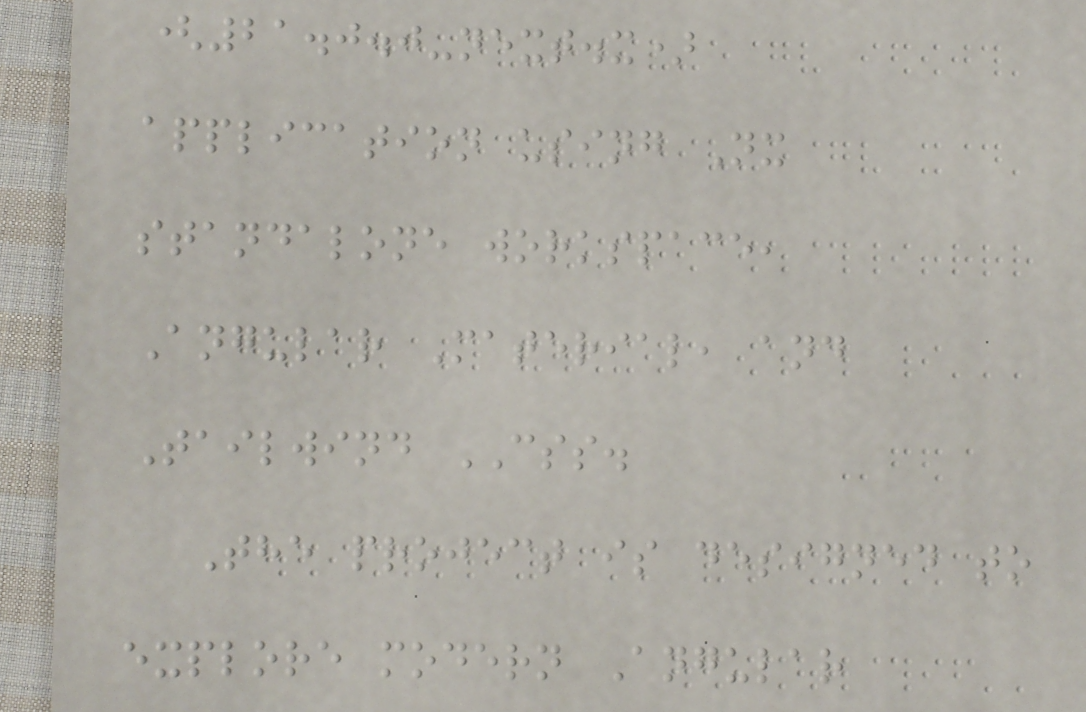(21.0.0-next.x)
application using Nx
standalone workspace,
Angular Material, and
Tailwind CSS.
The project is designed to
explore modern Angular
